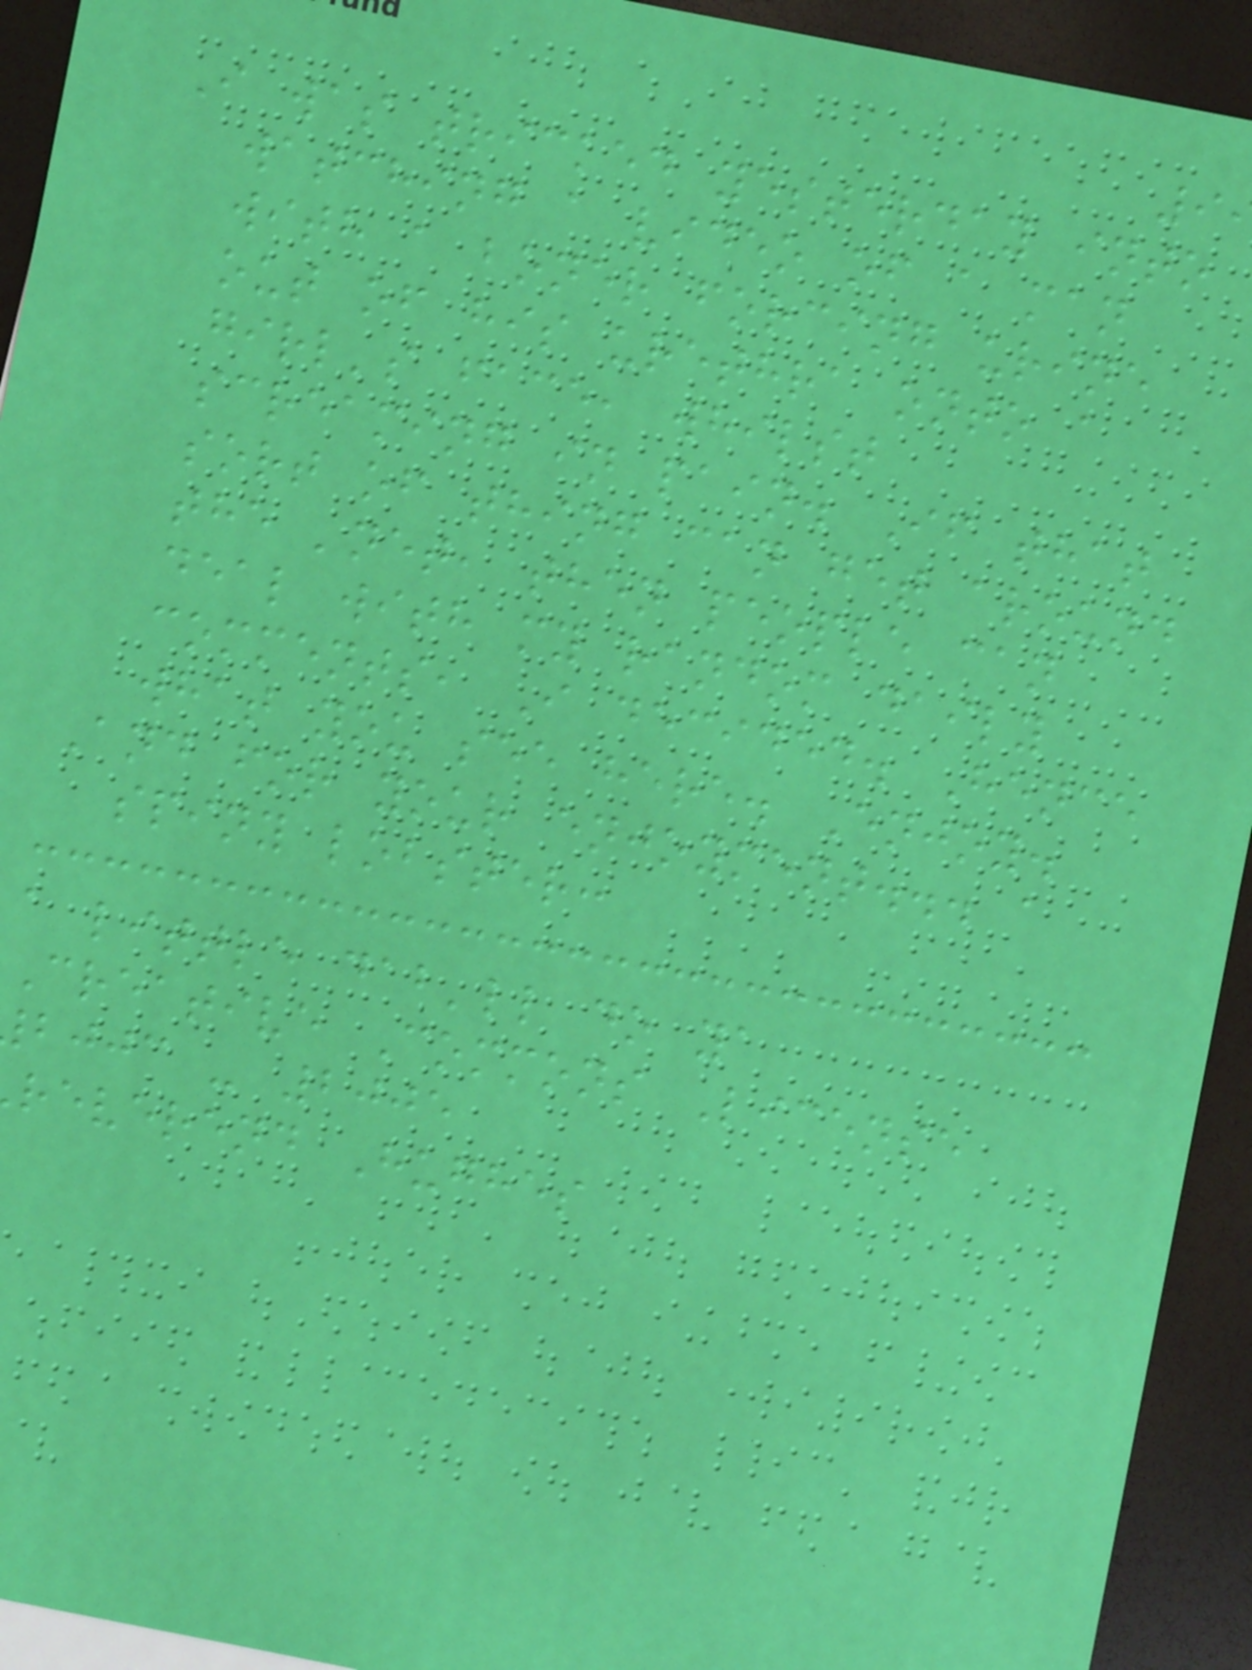I was tricked yesterday into
watching a video of a man
with a boner forcing urine
out of his urethra onto a
girl's face, whilst
screaming in pain. If that
sort of thing can get around
the 'net, then people can
deal with my random daily
comments, I decided. Hence
what you see here. Enjoy.
And for your enjoyment... a
spiny lobster:
a little dab'll do ya
Creative Commons License
bjjc - 2005
reverend Hughes
